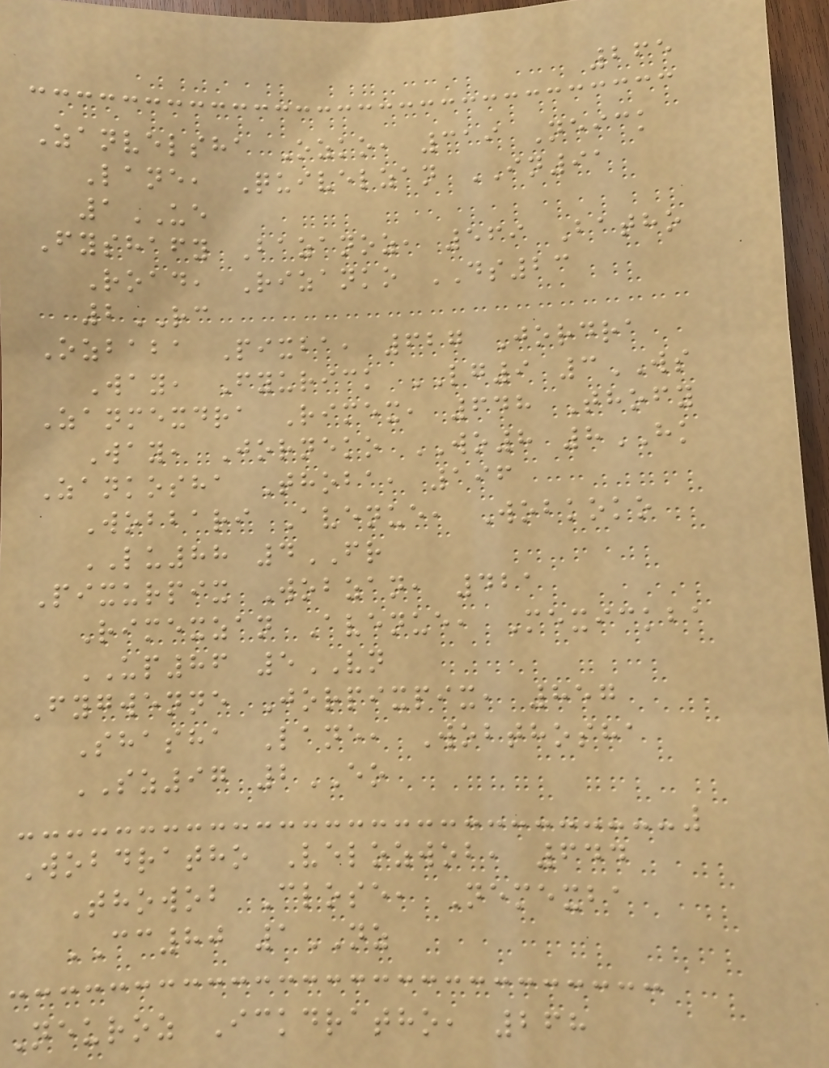265
Zanvelsha Ozko, 319 Neick
Lane, Quivelzan IN91
1UE
Fyshafy Bazanoz, 569 Batho
Road, Rizanko DS23
2RC
Ozbaba Pixba, 627 Jordra
Way, Fyurick LG9 3WS
Zanmexdra Rimex, 648 Thofy
Way, Jorneko WO8 8HK
Zankosha Thoba, 196
Wobbari Avenue, Wobkoko
LU88 4FR
Pixurpix Wobzan, 421
Rimexzan Avenue, Mexickba
UP86 5VN
Fygwenne Jorpixpix, 857
Shasha Lane, Wobthosha
SZ97 2EO
Wobdratho Velozwob, 644
Thowob Close, Nemexba
CC80 1NZ
Neuroz Ickdratho, 268
